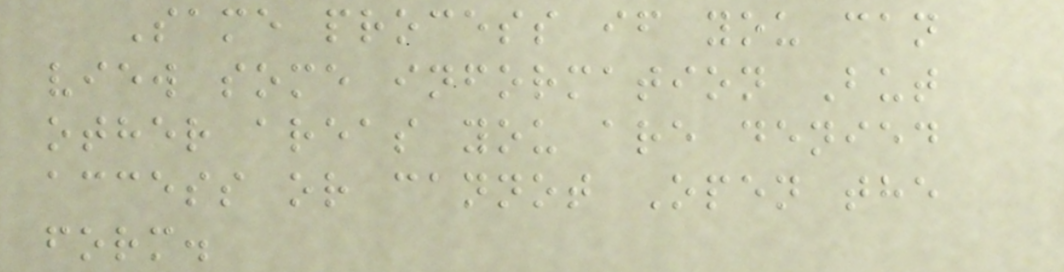Same process if you can
view some information But
other areas you are denied
access or cannot Open the
form.
